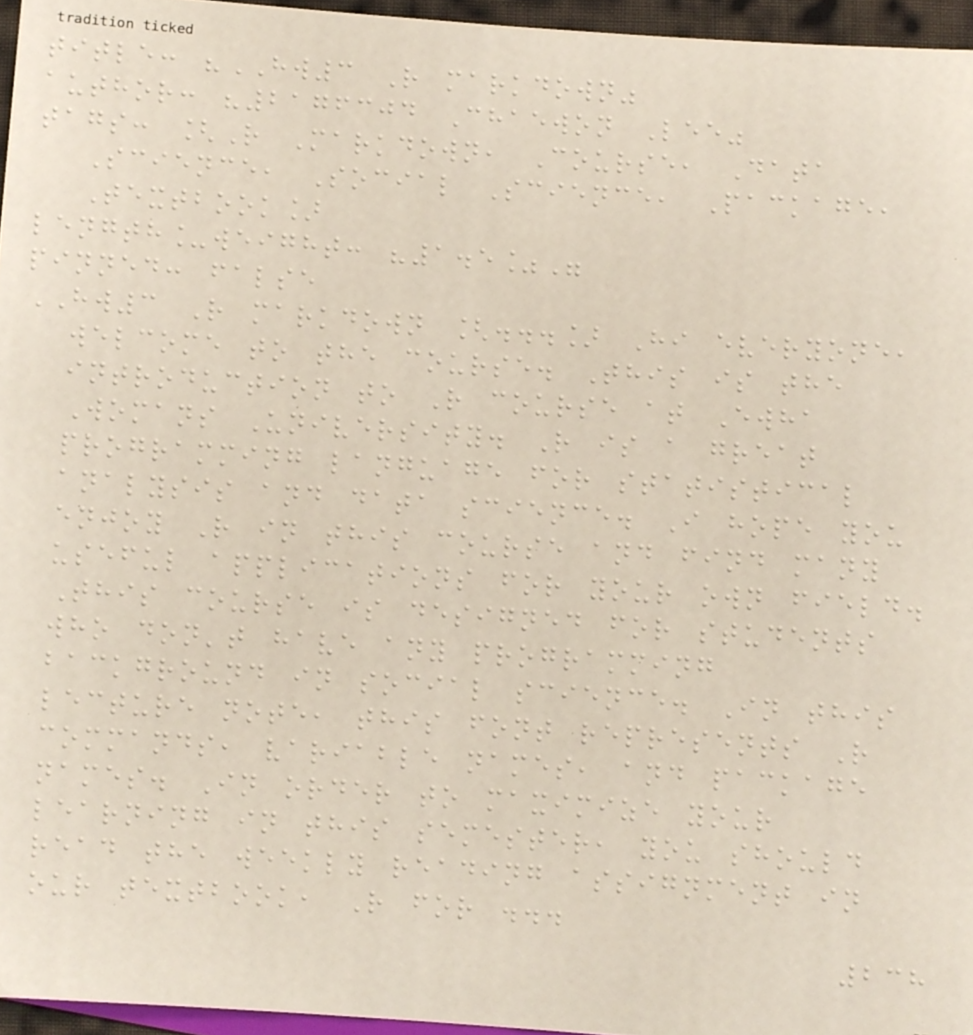title: "HW3 R markdown"
author: "2176304 Chaewon Lee"
tags: [R Markdown, Course, Data
Science, Social Science, Package,
Textbook]
length_weight: "1.5%"
pinned: false
HW3 R markdown [...] Hi everyone,
welcome to the course. This is the
introduction to R course at Ewha
Womans University. R is a great
programming language for statistical
analysis and data science. I hope you
enjoy R in this course and find many
useful applications for your own field.
This course is designed for students
who don't have any programming
background in social science. In this
lecture note, this font represents R
commands, variable names, and package
names. In order to maximize your
learning in this semester, you should
read the weekly reading assignment in
our textbook, R for ...
238
